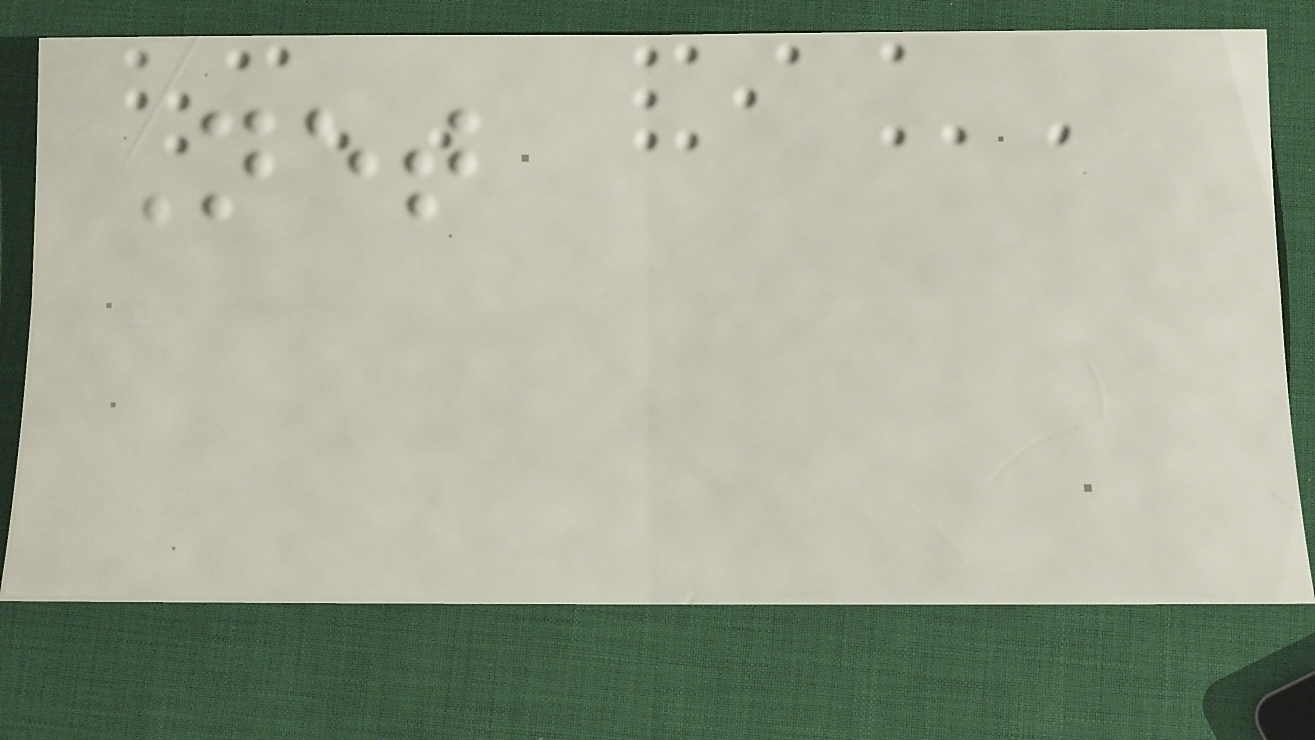Net
